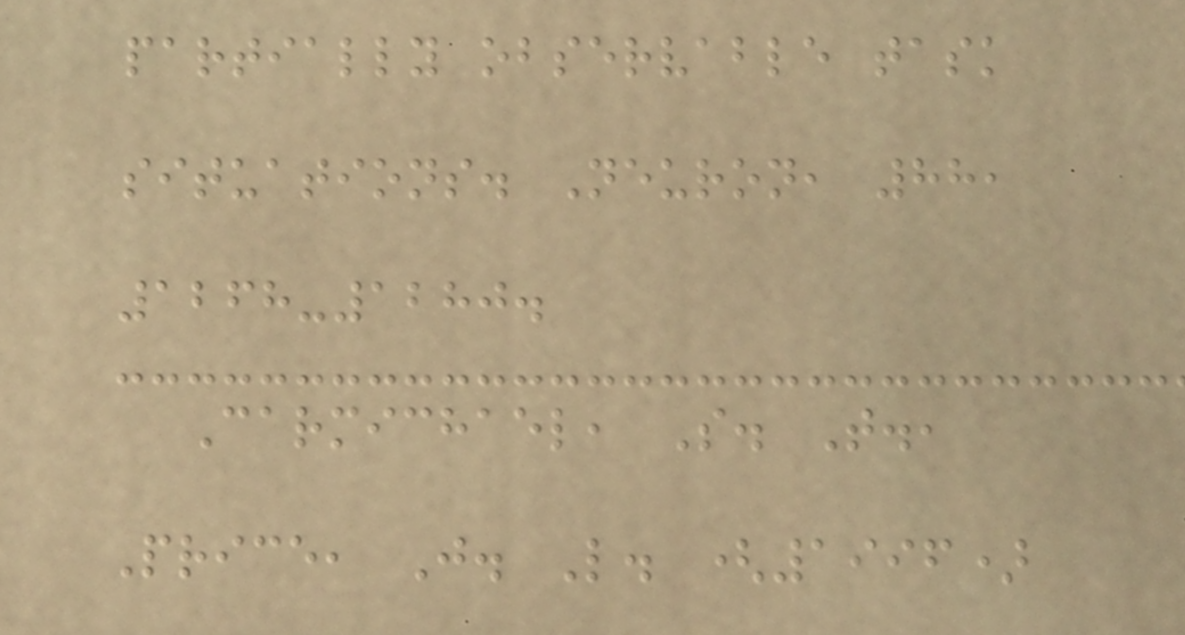partially observable task
situations. Neuron, 88,
1268-1280.
Carmichael, S. T.,
Price, J. L. (1996)
